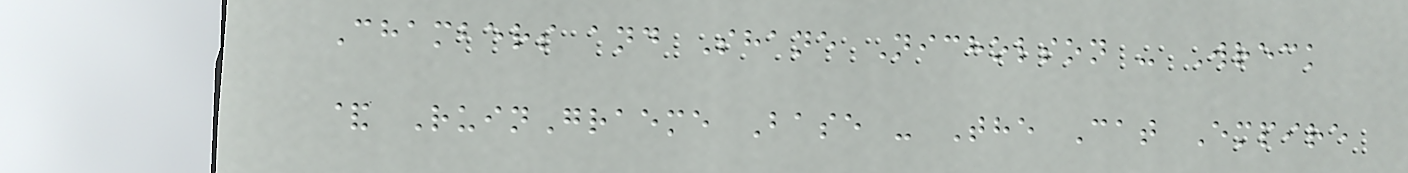Chambers and Shane Nicholson - Wreck
& RuinGraeme Base - The Cat Empire
